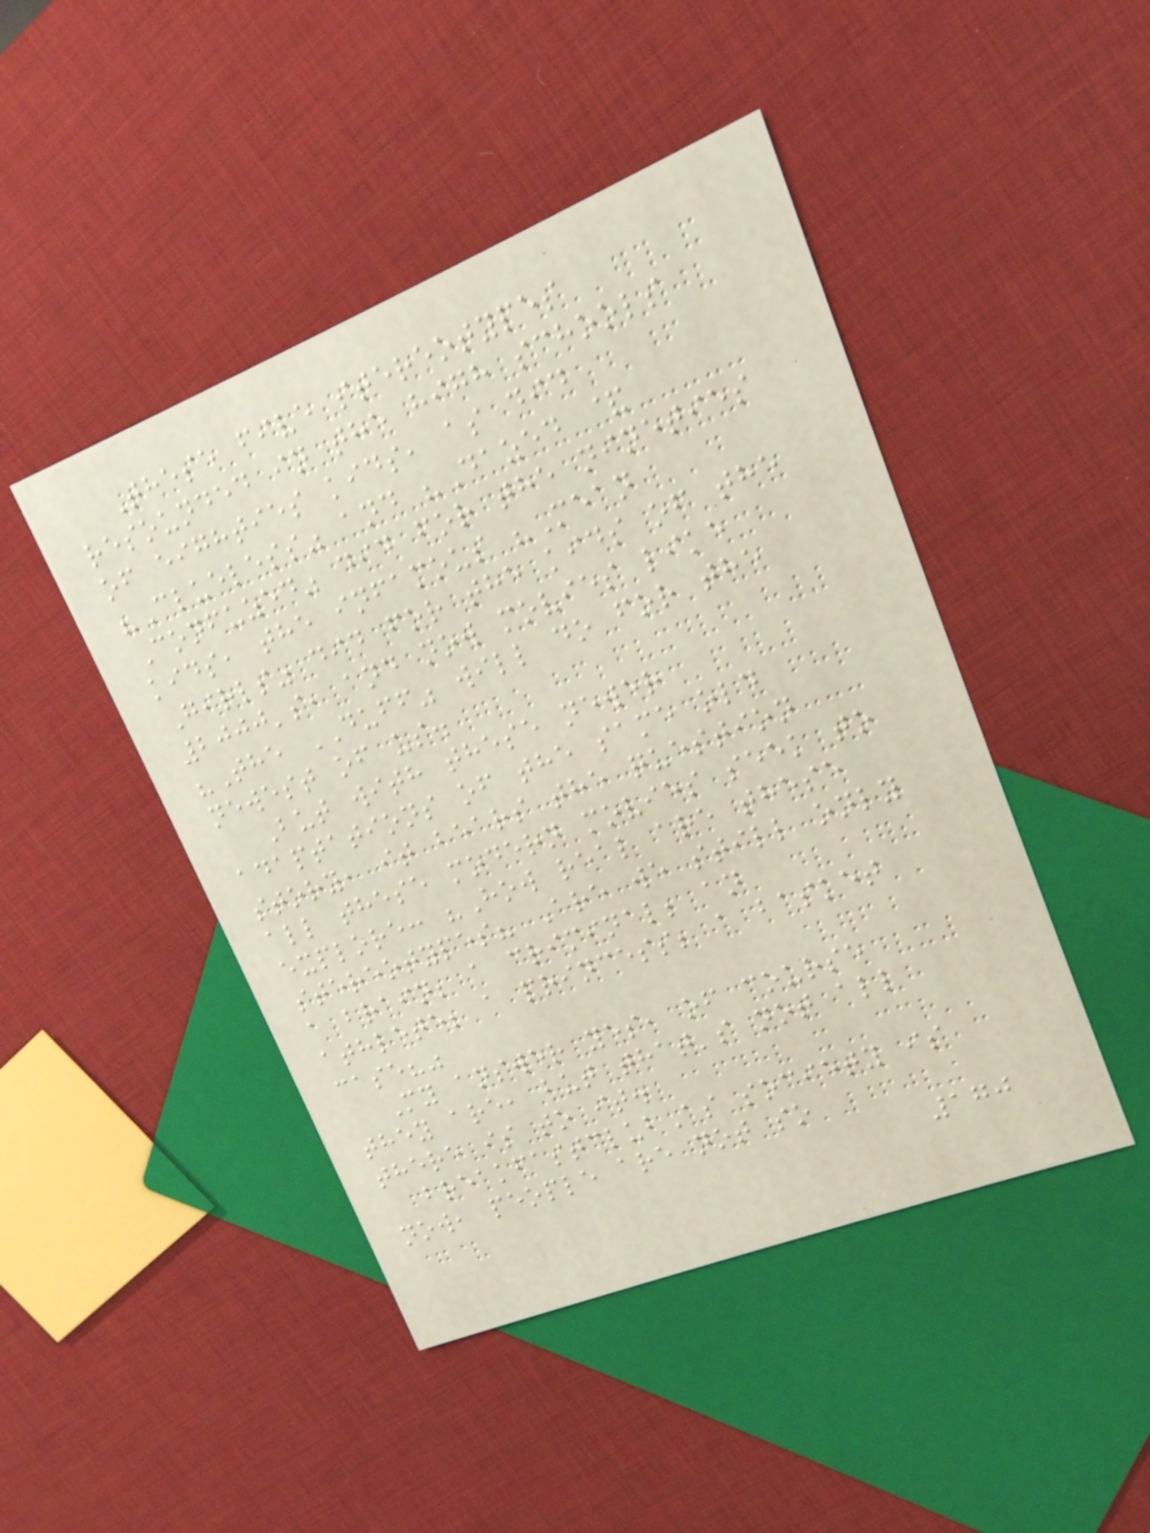These five stereotypes
resounded in the high schools
of eighties kids, as did
"Clueless" and "Dazed &
Confuzed" did for the nineties
kids, the infamous "Mean
Girls" did for the kids of the
2000's, and now movies like
"The DUFF" will do for the
newest of us.
But with these newer
adaptations of the same old
story, it bears the question
all these modern movies seek to
explore: "How real are these
stereotypes? Are we still only
a brain; a criminal; an
athlete; a princess; a basket
case?"
My answer yes, of course
they are, but that's not all
there is to it.
breakfastclubAs society is
now, people are not so
170
